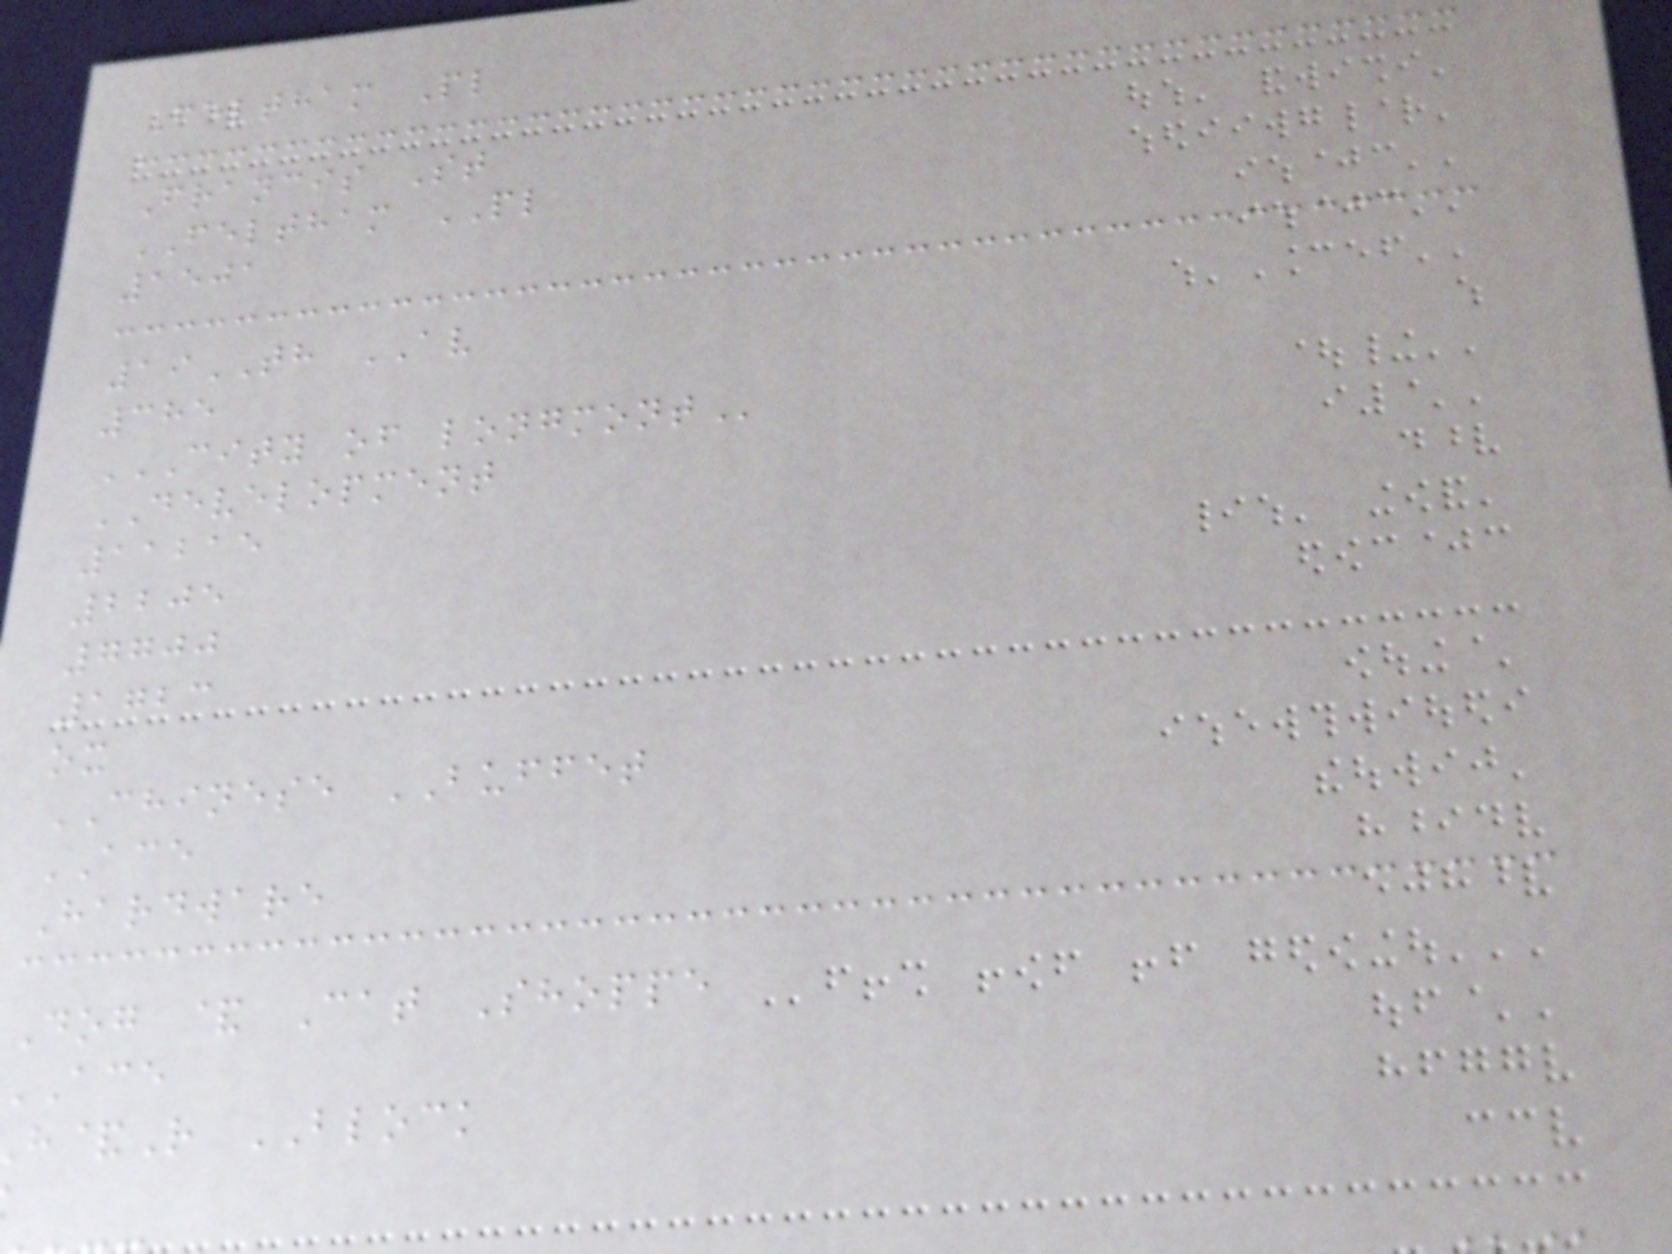Feltham Pl
Francis St
FELTHAM PL
1501
19TH AV
385
CITY OF LONGMONT
DEVELOPMENT
11215
2205
7700
1723
ox
CHINESE BUFFET
ACE
Hardware
Dog & Cat Shoppe
&R BLOCK
